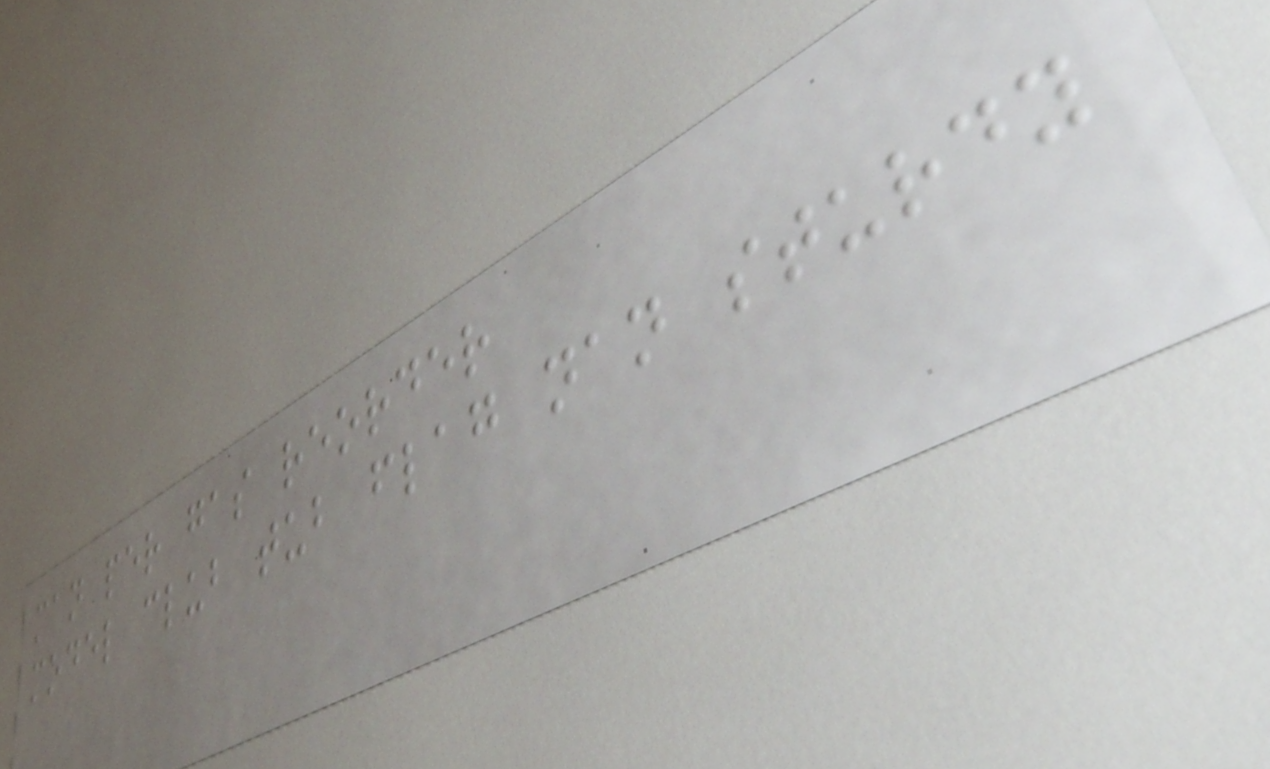man per gas reorder
model club tub flag nan sturdy
